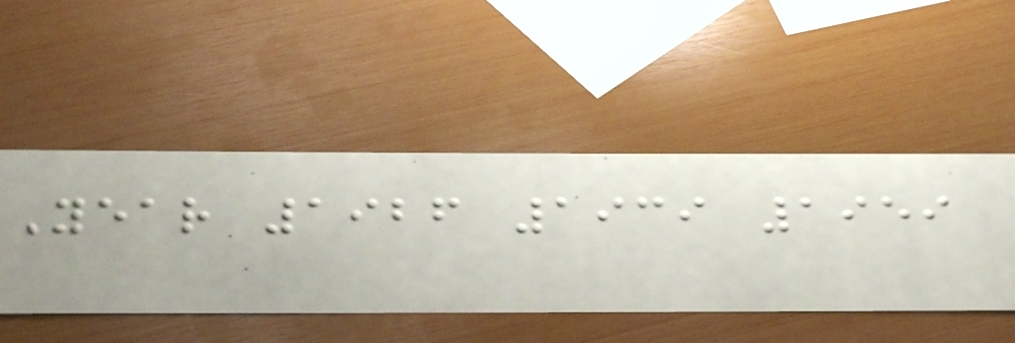Year 1926 1939 1959
